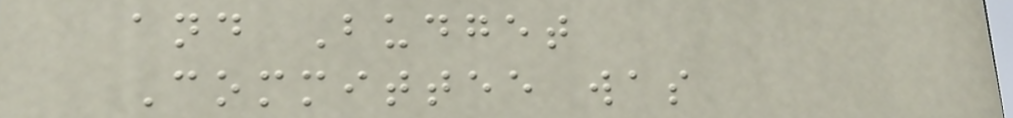and Budget
Committee was
